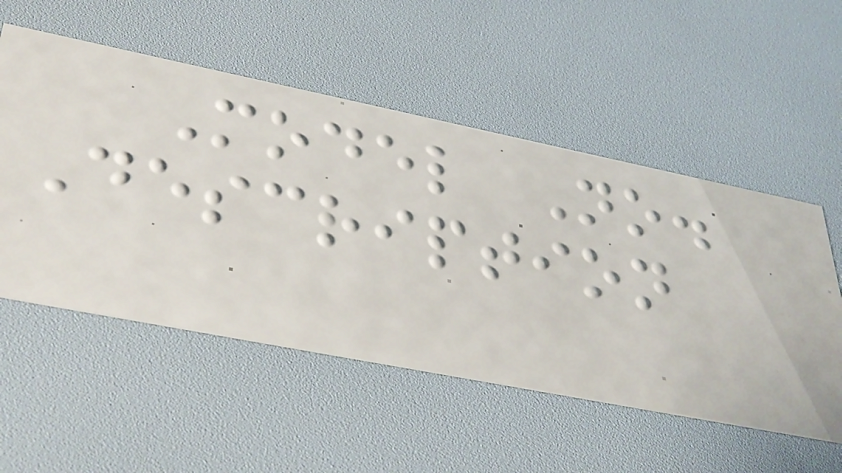Model No.
Description
